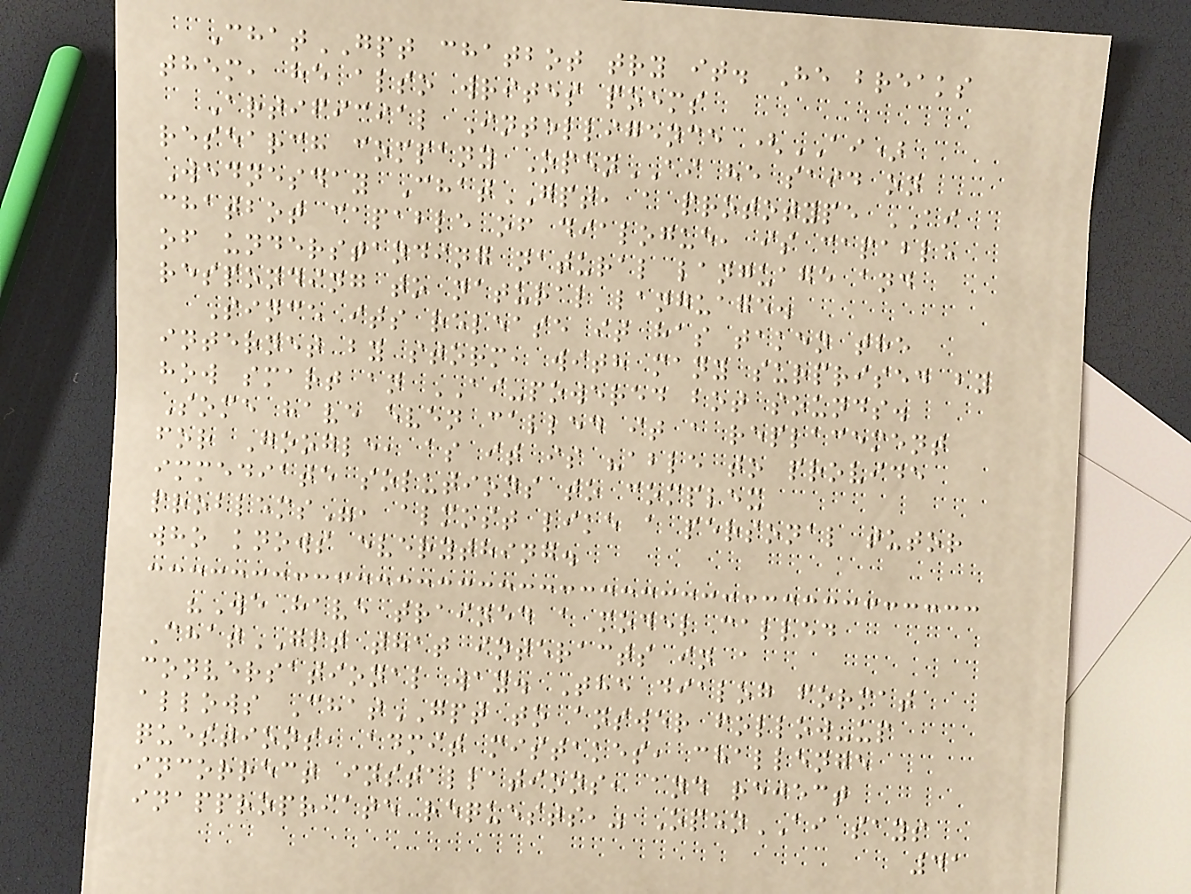ChatGPT chatbot try it. He breaks
them, he also writes poems
Artificial Intelligence (AI)
research company OpenAI he said on
Wednesday ChatGPT, a prototype AI
chatbot capable of dialogue, is capable
of understanding natural language and
responding to natural language.
Since its release it has taken the
internet by storm, with many surprised by
how smart an AI-powered bot sounds.
Some have even called it a replacement
for Google, as it is "able to provide
immediate solutions to complex
problems", almost like a personal tutor
who knows everything.
"We have trained a model called
ChatGPT that interacts in a
conversational way. The dialog format
allows ChatGPT to answer follow-up
questions, admit mistakes, challenge
incorrect installations, and reject
inappropriate requests," OpenAI says
41
